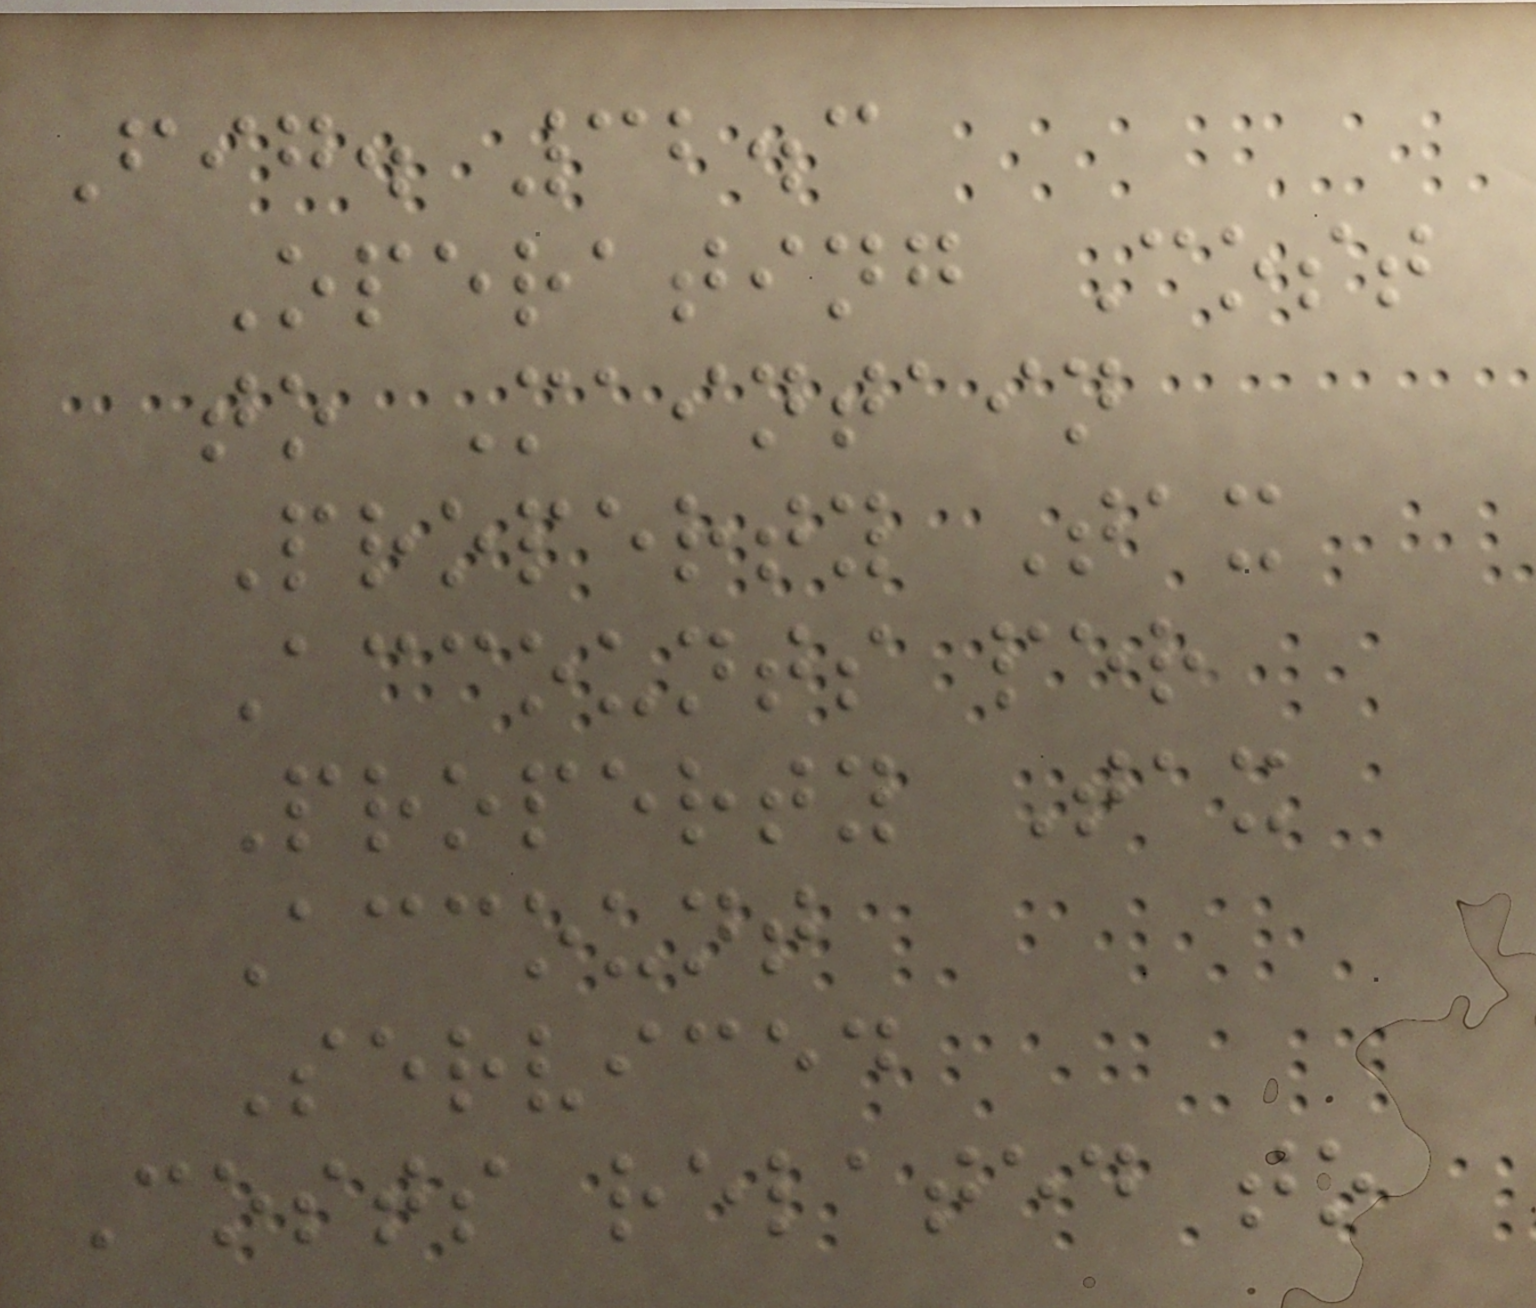Fig. 32.3
Operating Cost
to Maintain
Property Tax
Accounts per
Property Tax
Account
Serviced
Costs related to
